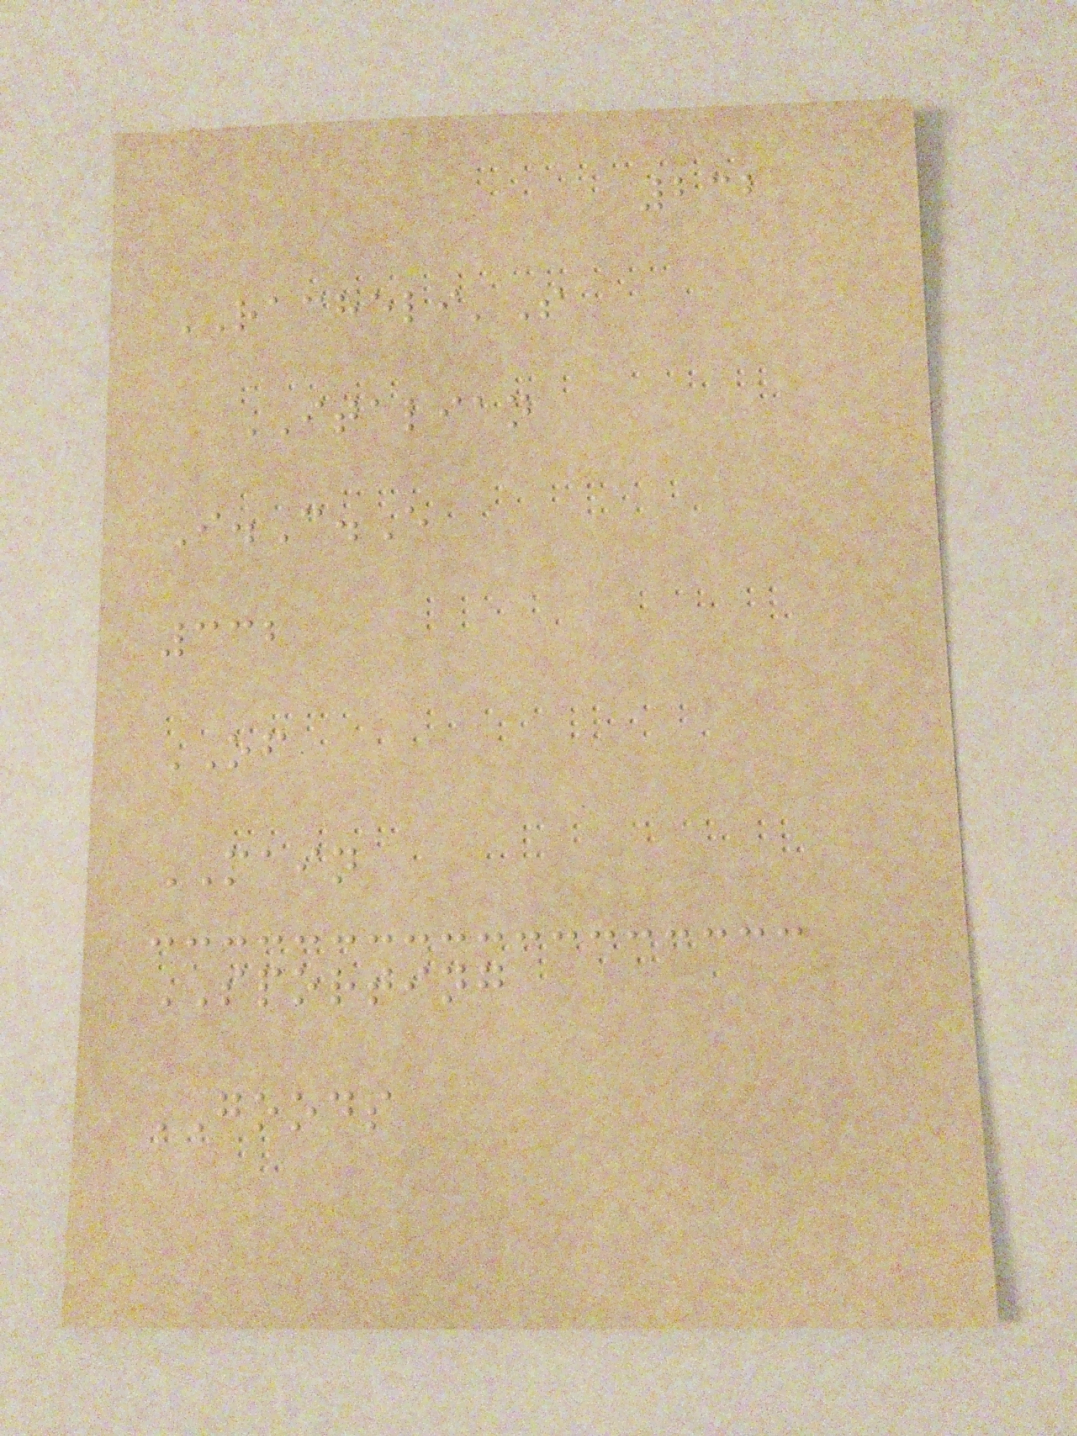232
RACHELI'S
ITALIAN
I.C.E
332
OF
MAIN
SPORTING
GOODS
